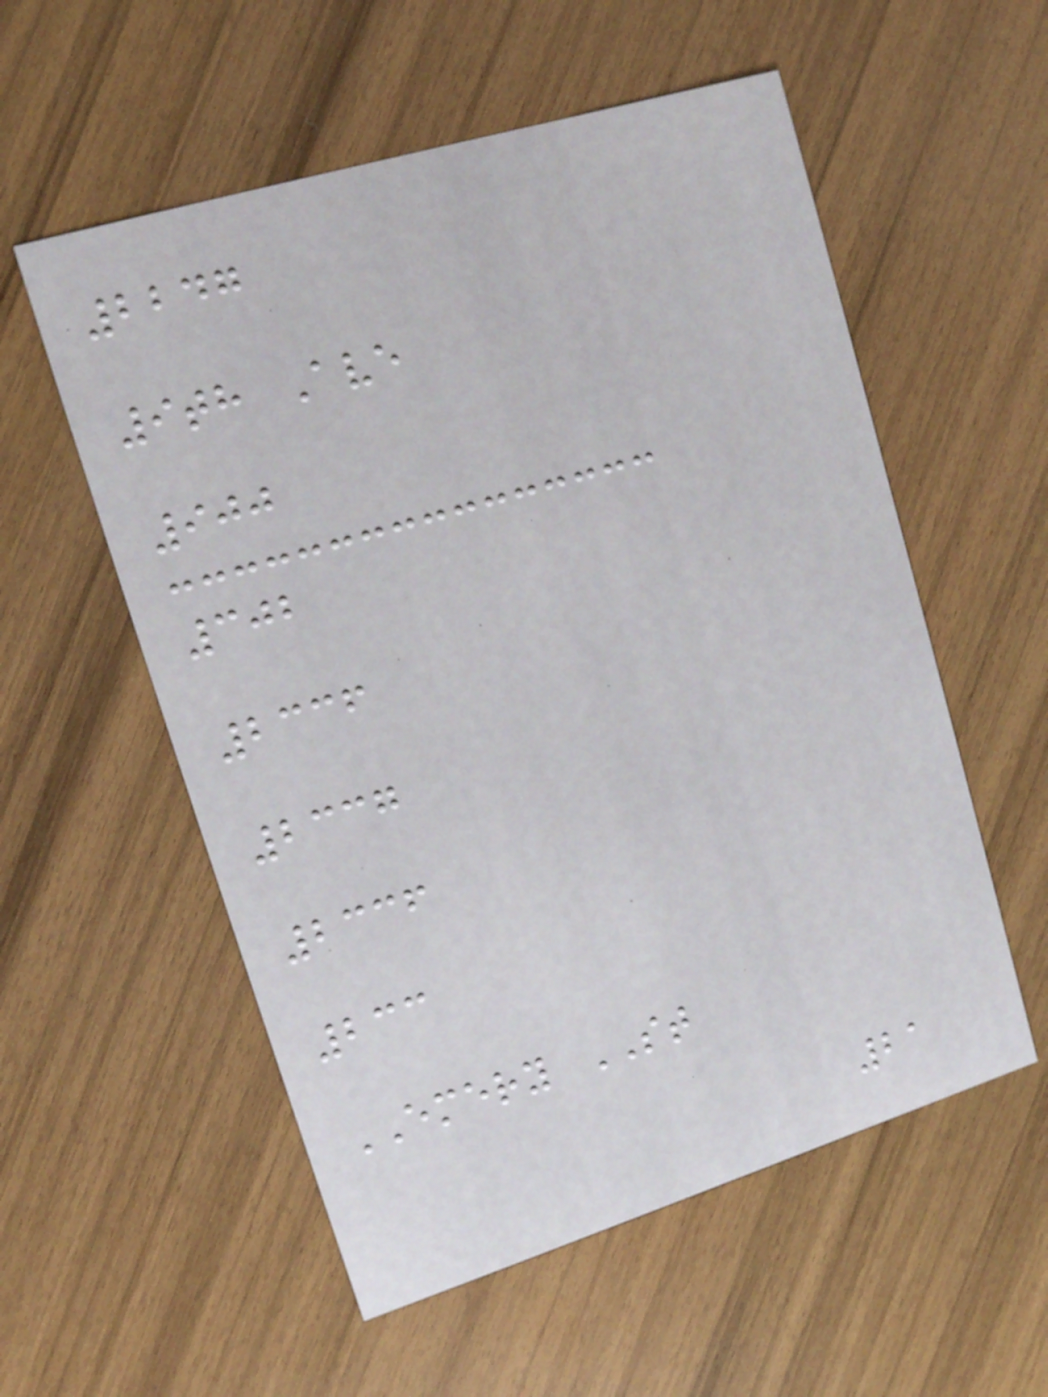2247
9th Ave
900
302
2336
2337
2336
233
EMERY ST
21
